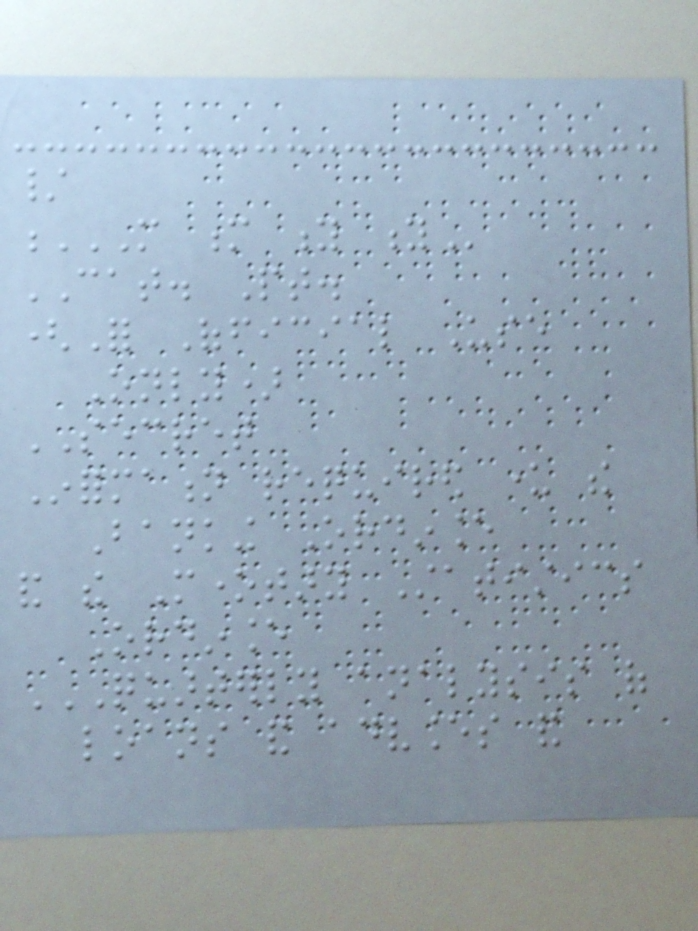/
M M Y Y
CAT. Pt.
(For Official Use
Only)
SECRET
Information required under the
Banking Ordinance
and the Monetary Statistics
Ordinance
QUARTERLY ANALYSIS OF
LOANS AND ADVANCES AND
